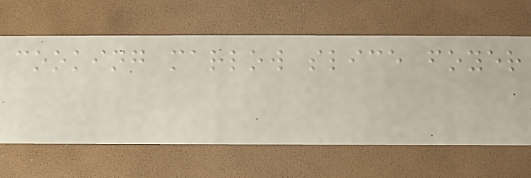cooking marlow slice foyer
